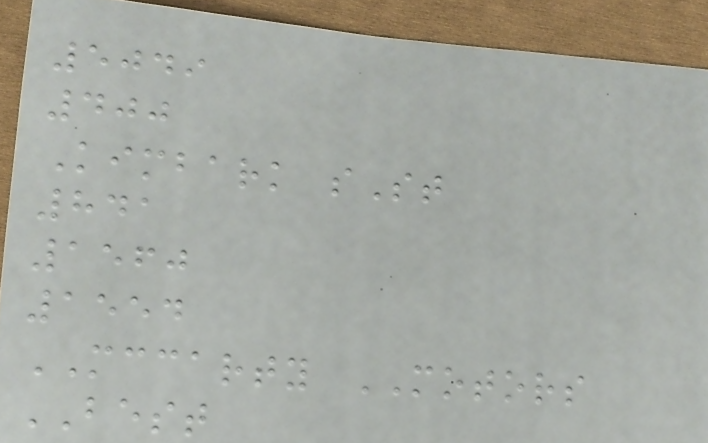5049
400
Kimbark sSt
841
1560
1554
MCCARTY MOTORS
BEST
